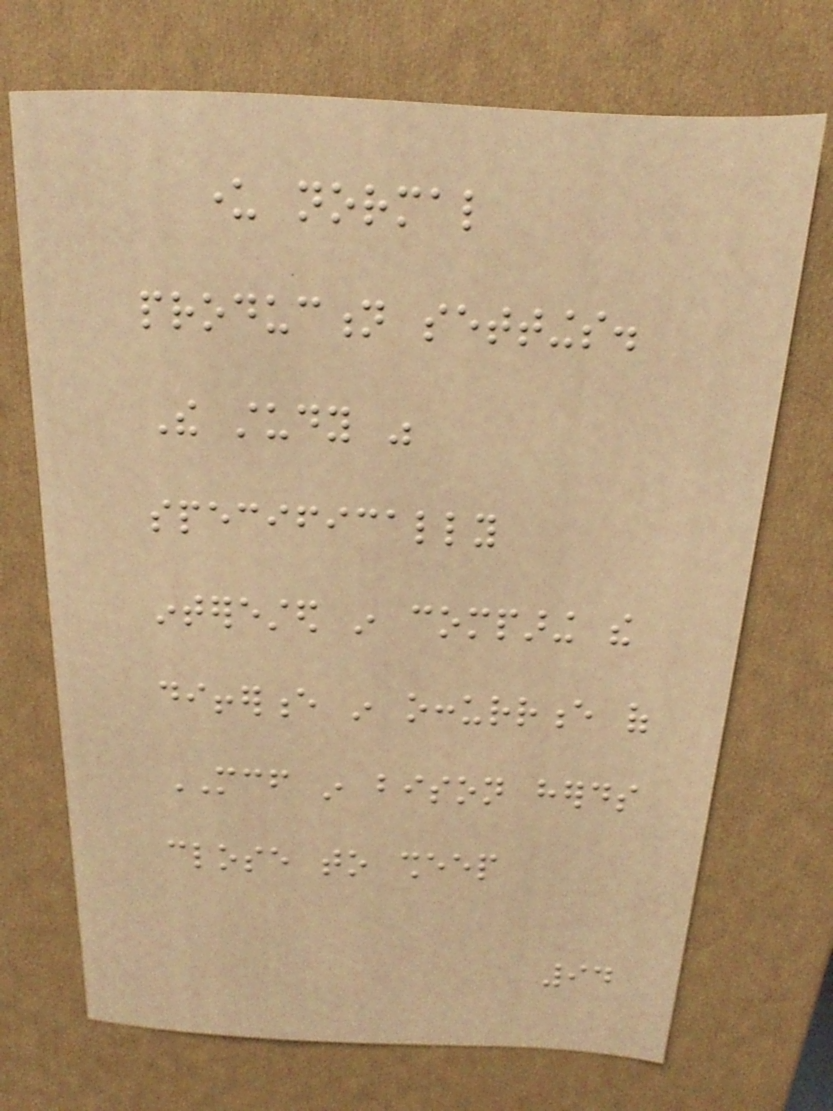under normal
production settings.
The study was
specifically
interested in comparing the
difference in occurrence of
MCF in bison herds
close to sheep
94
